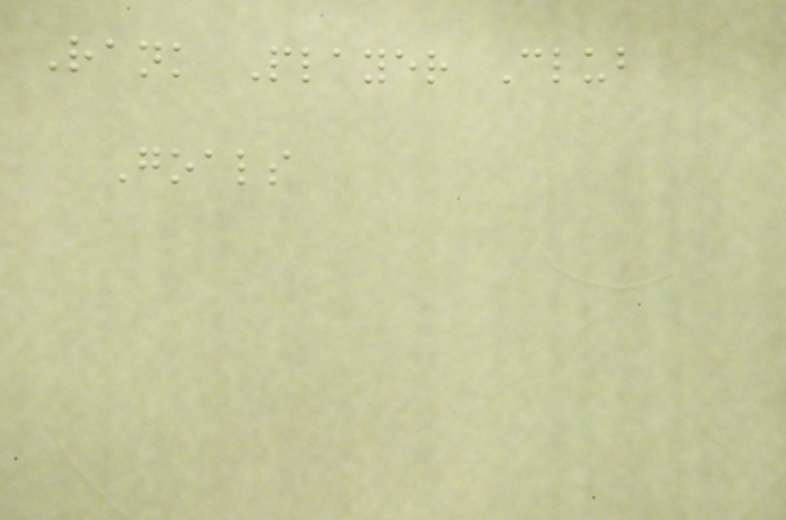Rank Player Club
Goals
